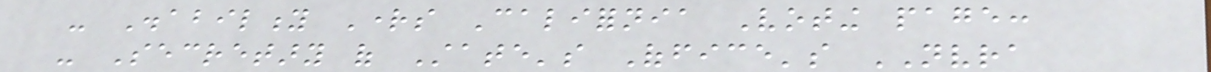- Disability Rights California Voting page:
- Secretary of State's Office's NVRA
